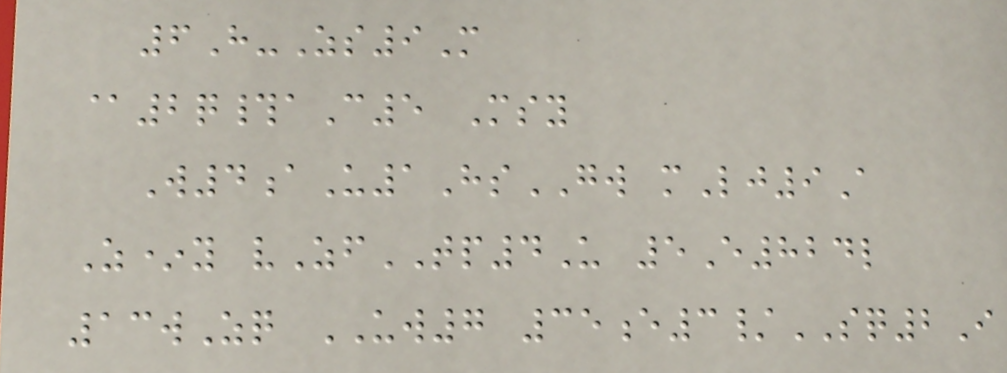6H-Zs9M
@2q#aC5 Msy
W4aU1HsGW mLj9A
Z*y vZfTP4U 5E824l
13wZq UW7 35e3/SQ2I
